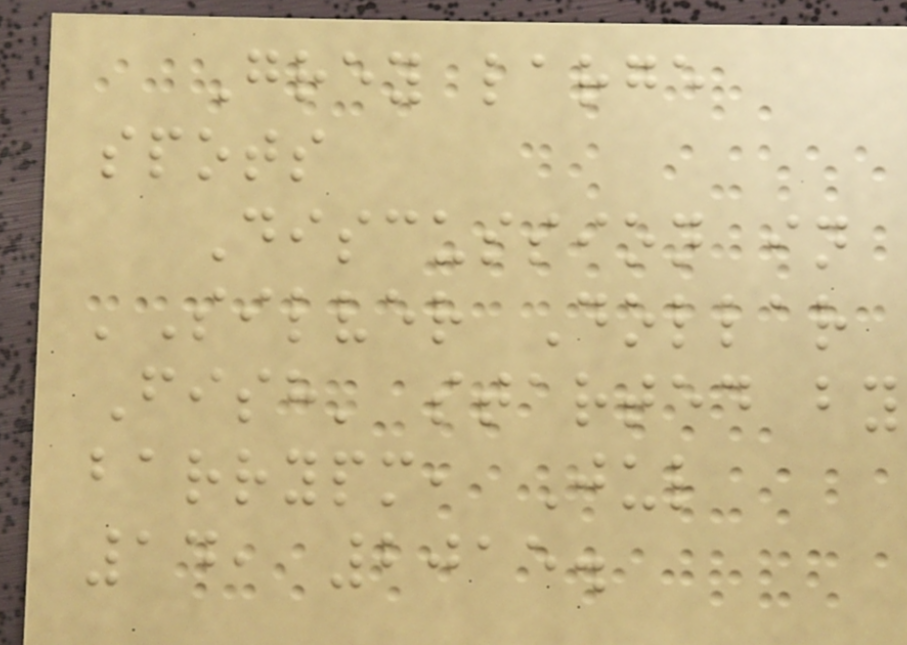Grey large
spots
Discussion in
'Silver Dollar
Fish' started by
barrypm, Jul
14, 2015.
